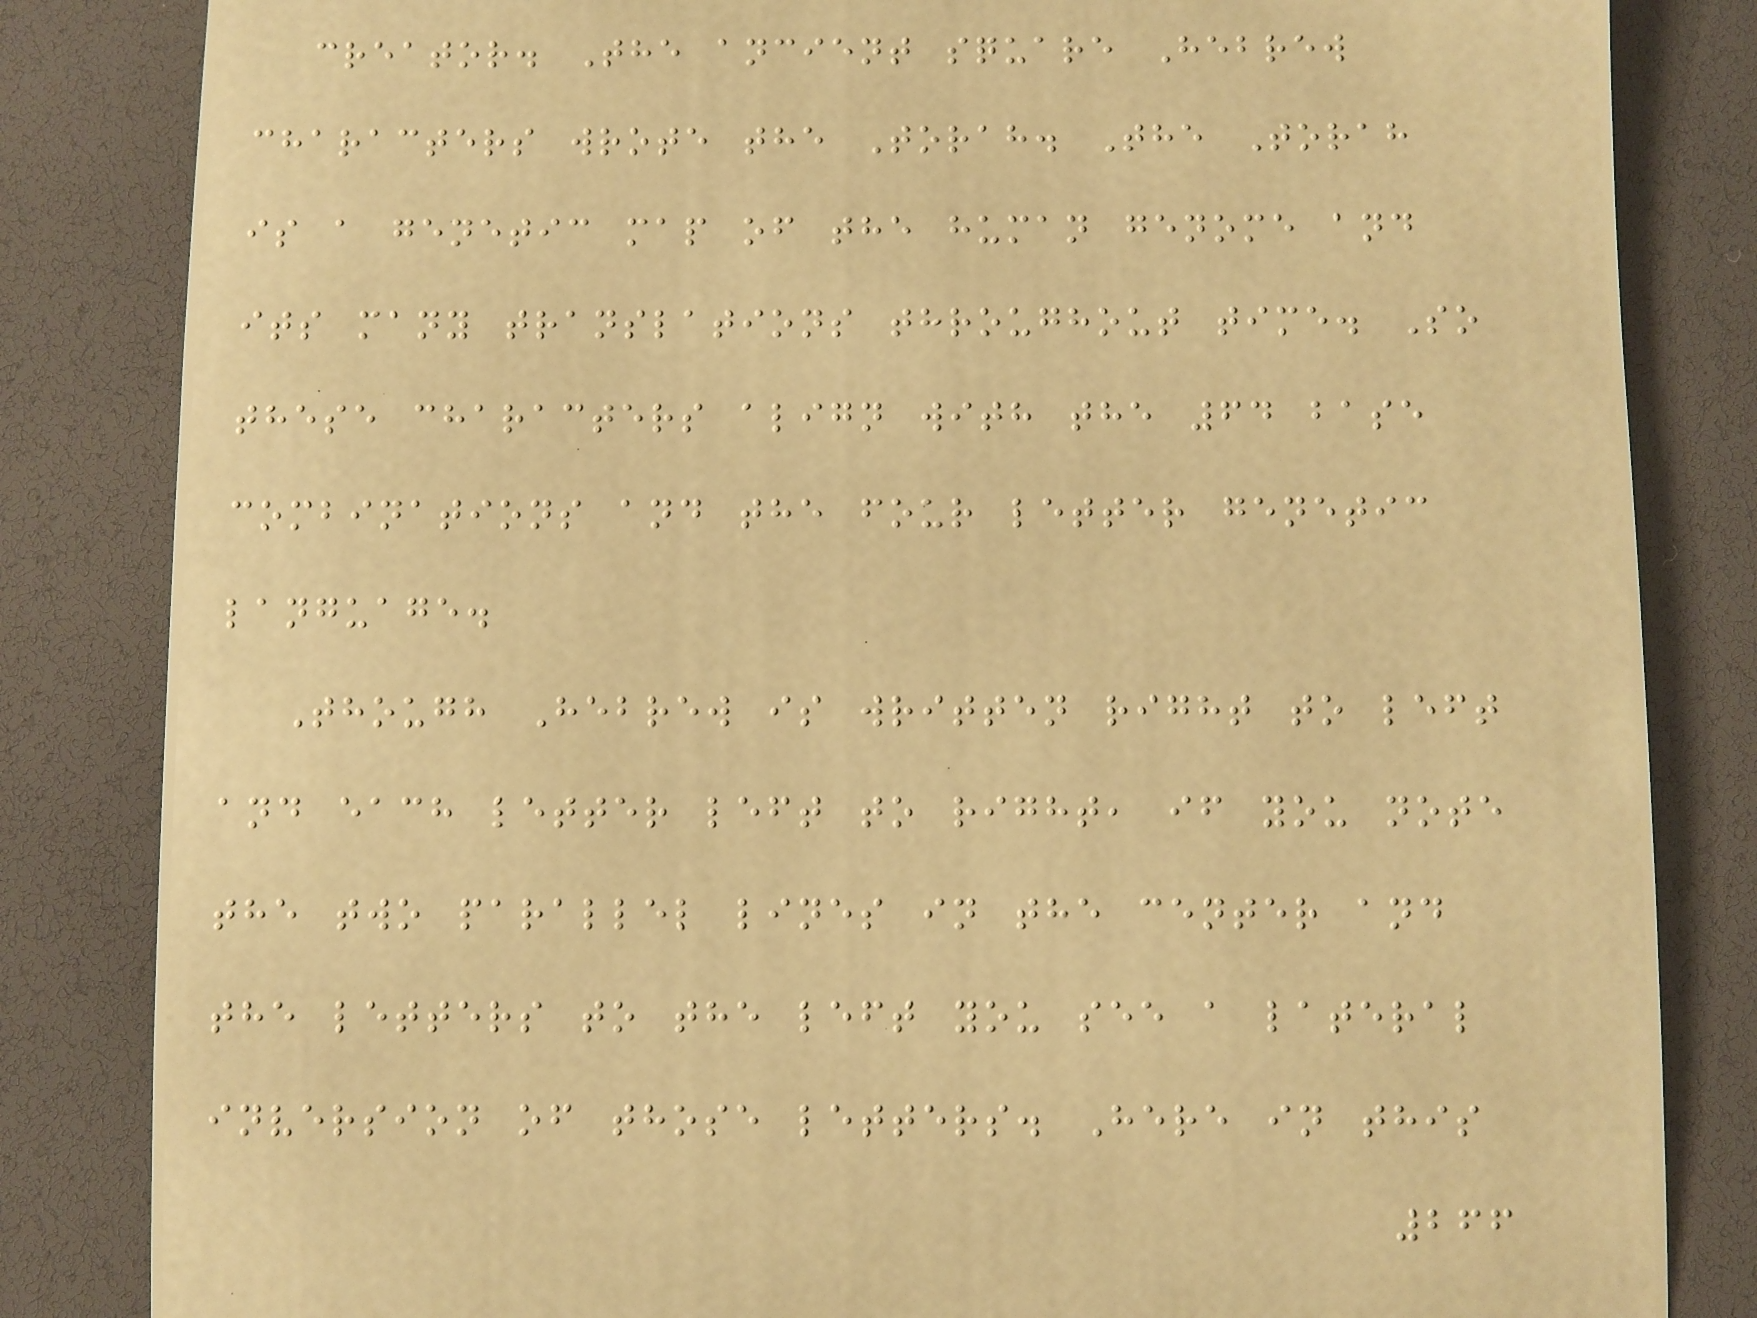creator. The ancient square Hebrew
characters wrote the Torah. The Torah
is a genetic map of the human genome and
its many translations throughout time. So
these characters align with the 64 base
combinations and the four letter genetic
language.
Though Hebrew is written right to left
and each letter left to right, if you note
the two parallel lines in the center and
the letters to the left you see a lateral
inversion of those letters. Here in this
266
